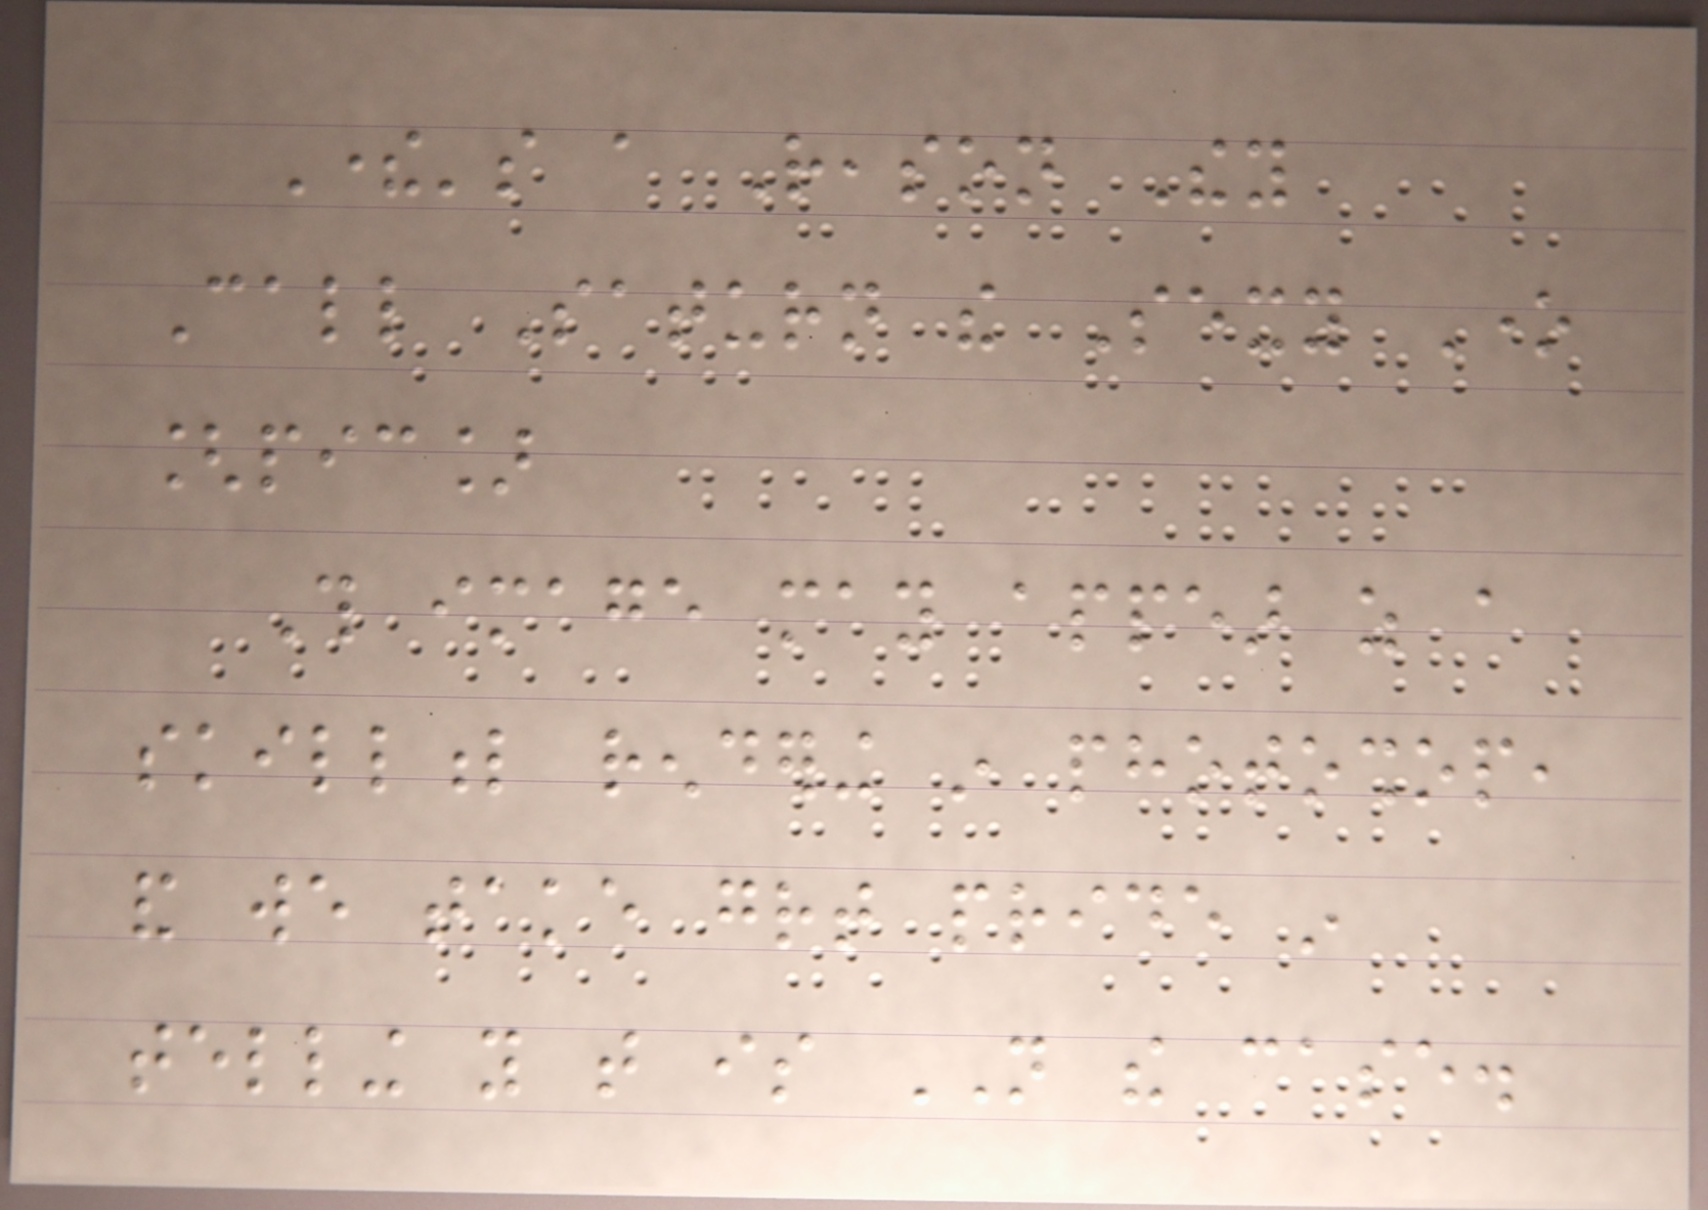There's a Reason They
Call Saturn the Sexy One
[pic]
This image may appear as a
skillful rendering in photoshop,
and we take great pride in
telling you that is NOT the case.
